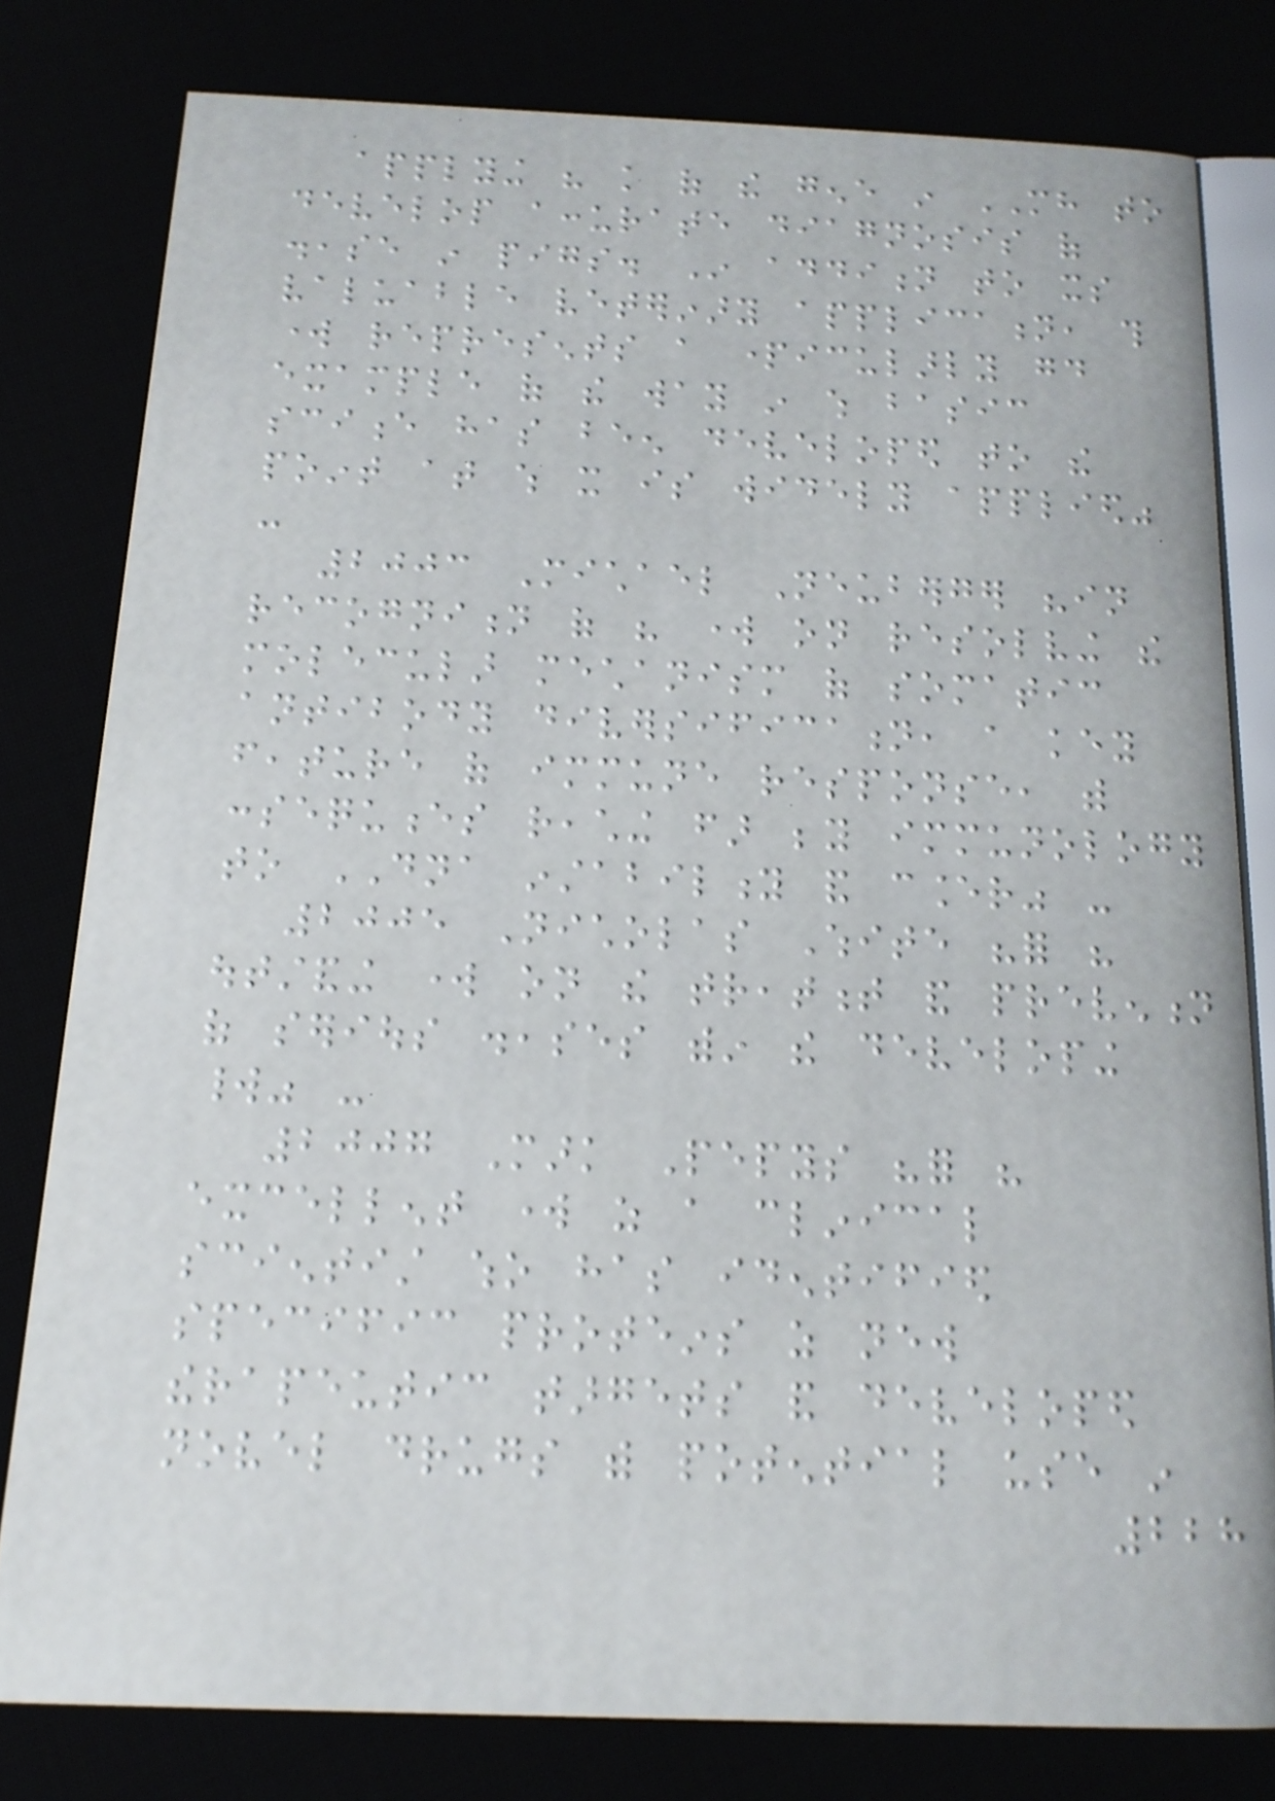applying his knowledge of the gene in MH to
develop accurate diagnosis of
disease in pigs. In addition to its
valuable veterinary application, this
work represents a particularly good
example of the way in which basic
science has been developed to the
point at which it is widely applied"
-
2003 Michael Neuberger "in
recognition of his work on resolving the
molecular mechanism of somatic
antibody diversification, a key
feature of immune response, with
consequences reaching far beyond immunology
to DNA instability and cancer" -
2005 Nicholas White "for his
outstanding work on the treatment and prevention
of serious diseases within the developing
world" -
2007 Mark Pepys "for his
excellent work as a clinical
scientist who has identified
specific proteins as new
therapeutic targets and developed
novel drugs with potential use in
228
